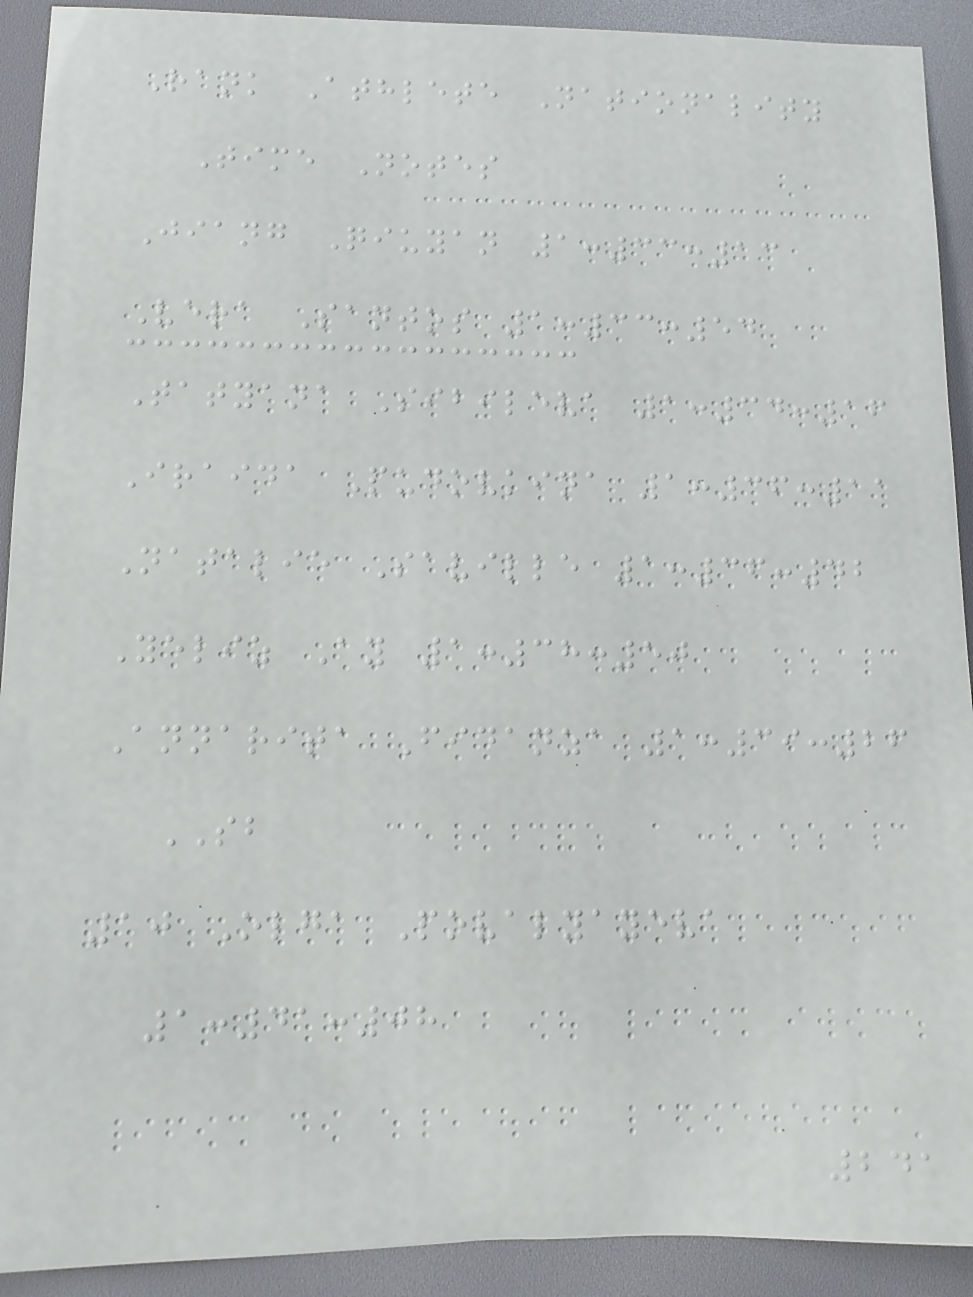Rank Athlete Nationality
Time Notes
Jiang Qiuyan 1:33:13
Vera Santos 1:33:54
Tatyana Sibileva 1:34:16
Iraida Pudovkina 1:36:11
Natalie Saville 1:36:42
Yeliz Ay 1:38:50
Annarita Fidanza 1:39:26
SB
10 Olga Povalyayeva
1:41:08
241
